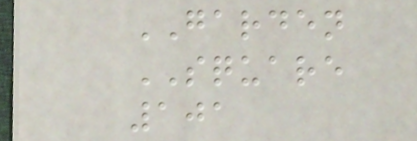GARDEN
SQUARE
101
